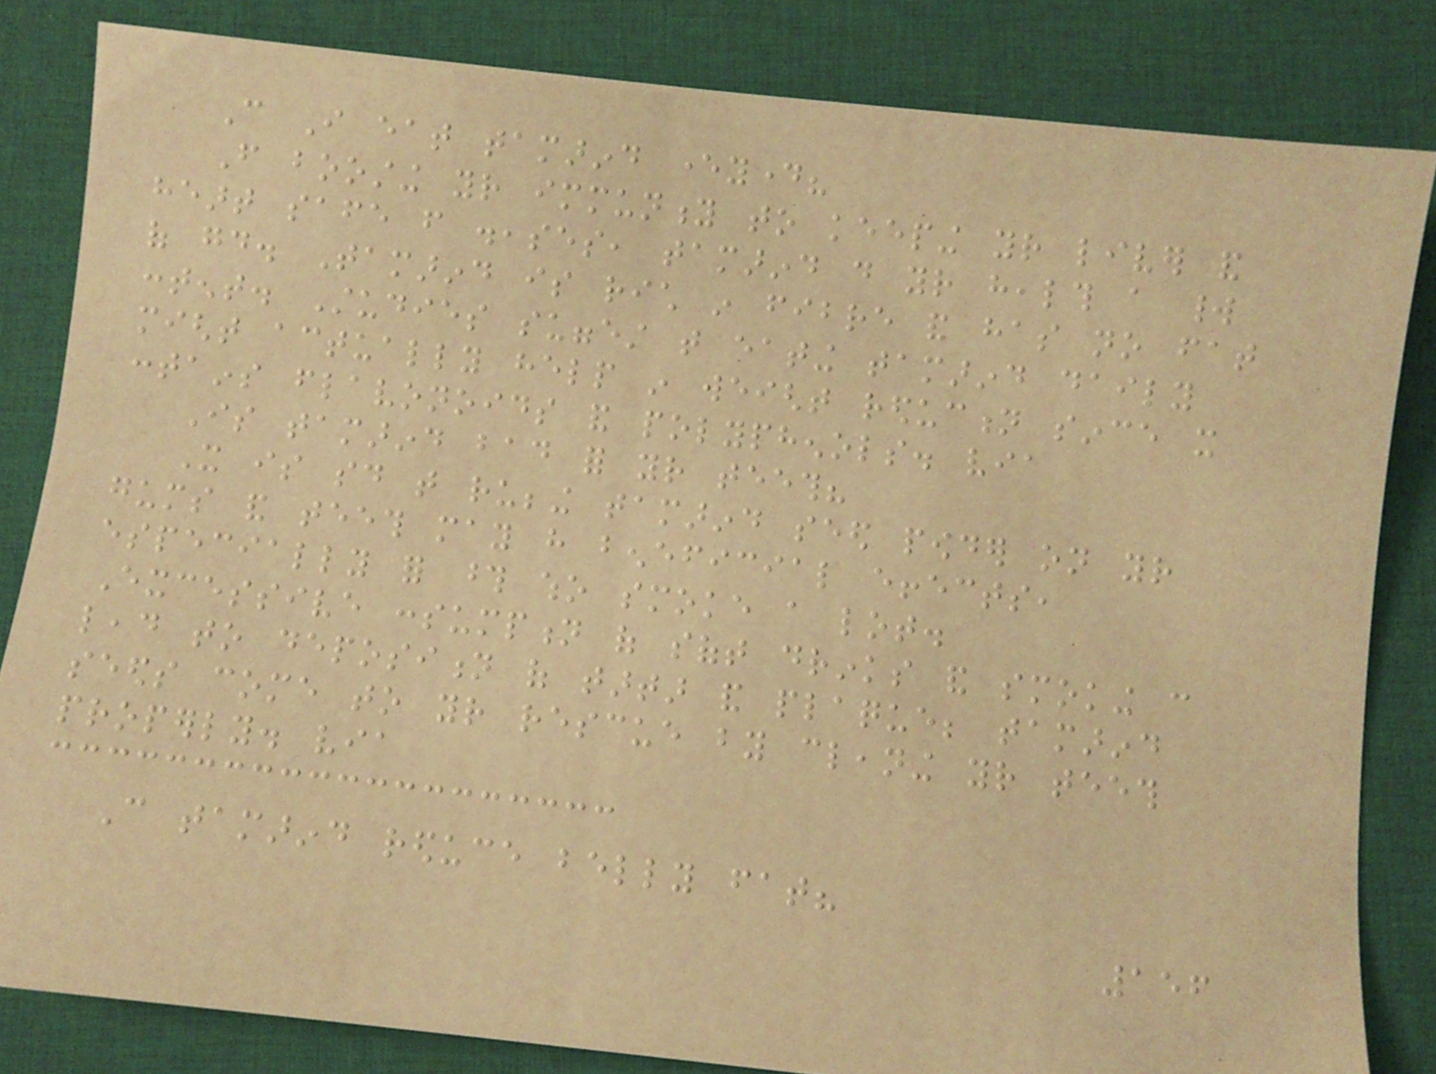Can I eat tamarind everyday?
From boosting your immunity to keeping your liver and
heart safe from diseases, tamarind do your health a world
of good. Tamarind is rich in fibre and has no fat
content. Studies suggest that eating tamarind daily
might actually help in weight reduction since it
contains flavonoids and polyphenols. via
Is tamarind bad for your teeth?
It is said that rubbing tamarind seed powder on your
gums and teeth may have beneficial effects,
especially for those who smoke a lot.
Excessive consumption of soft drinks and smoking can
lead to deposition of tartar and plaque; tamarind
seeds come to your rescue by cleaning your teeth
properly. via
Can tamarind reduce belly fat?
156
